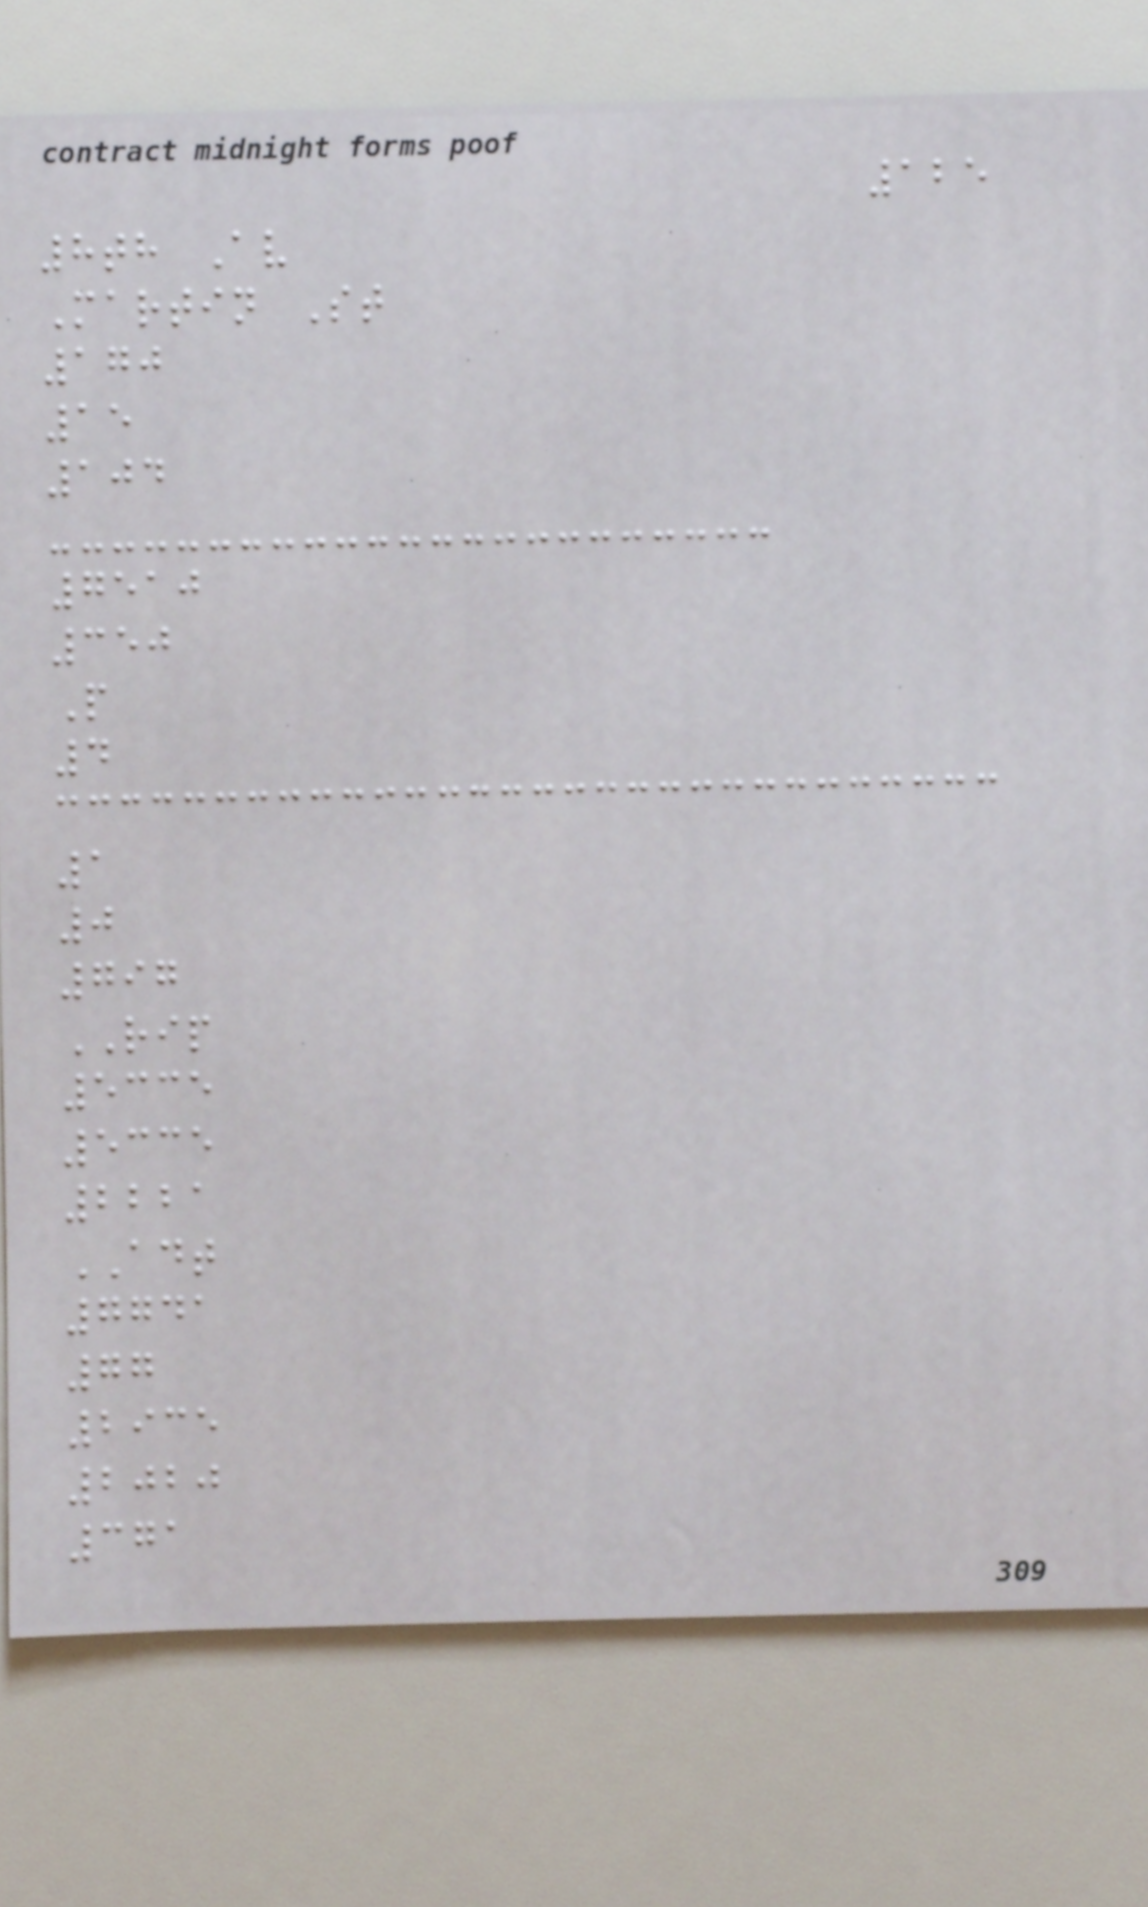125
8th Av
Martin St
170
15
104
7510
350
P
4
1
0
797
RIP
5335
5335
2221
ADT
7741
77
2935
2020
371
